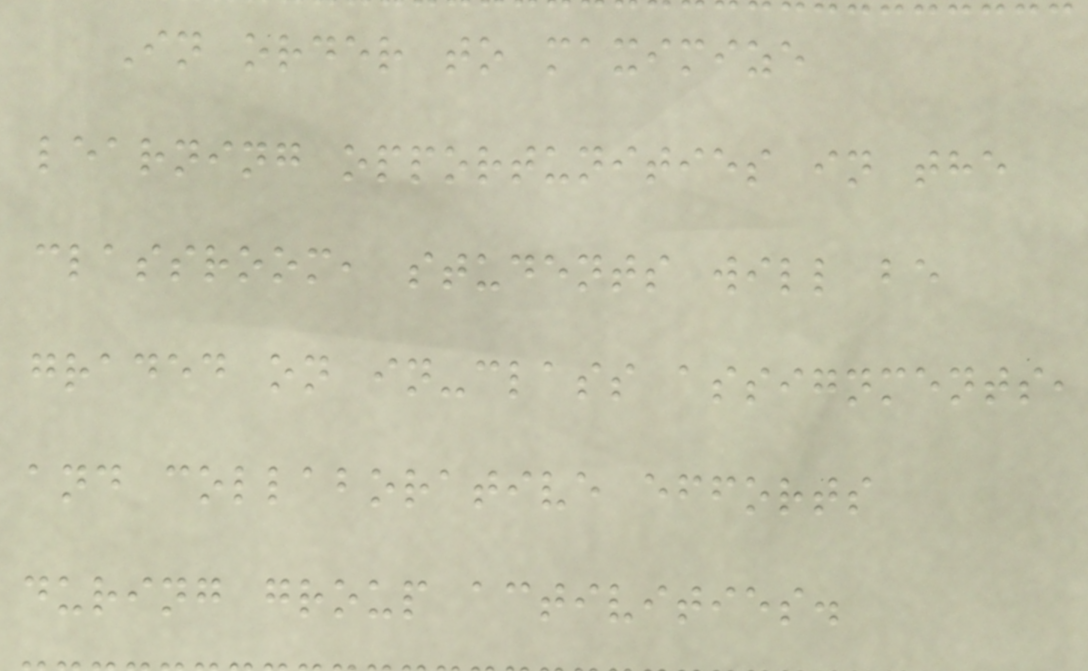In order to maximize
learning opportunities in the
classroom, students will be
graded on in-class assignments,
and collaborative efforts
during group activities.
